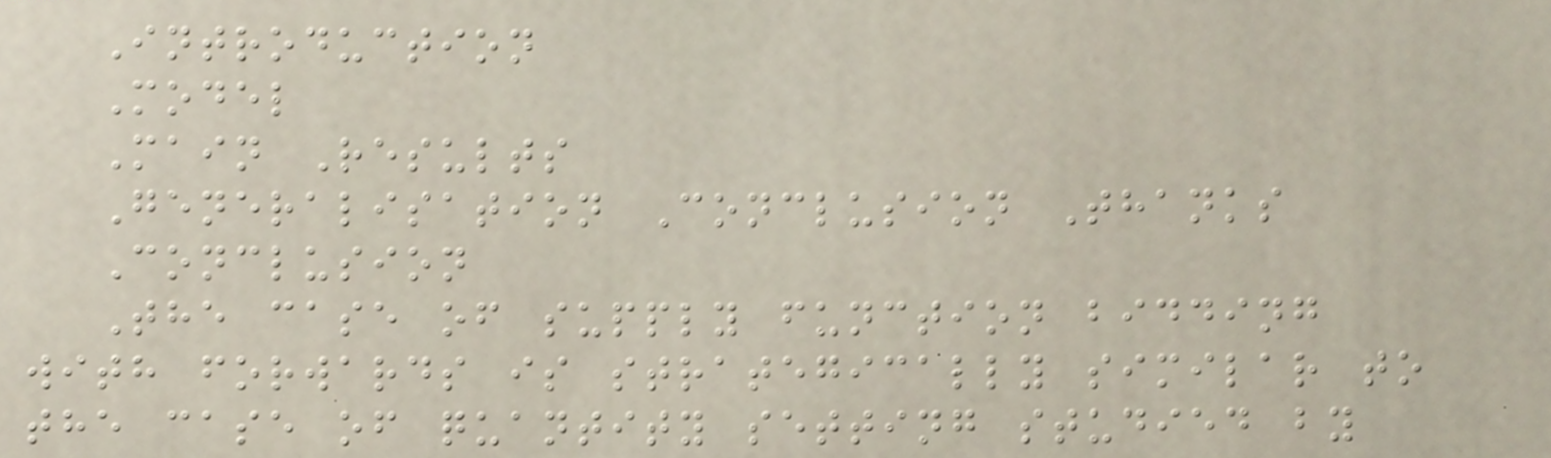Introduction
Model
Main Results
Generalisation Conclusion Thanks
Conclusion
The case of supply function bidding
with forwards is strategically similar to
the case of quantity setting studied by
